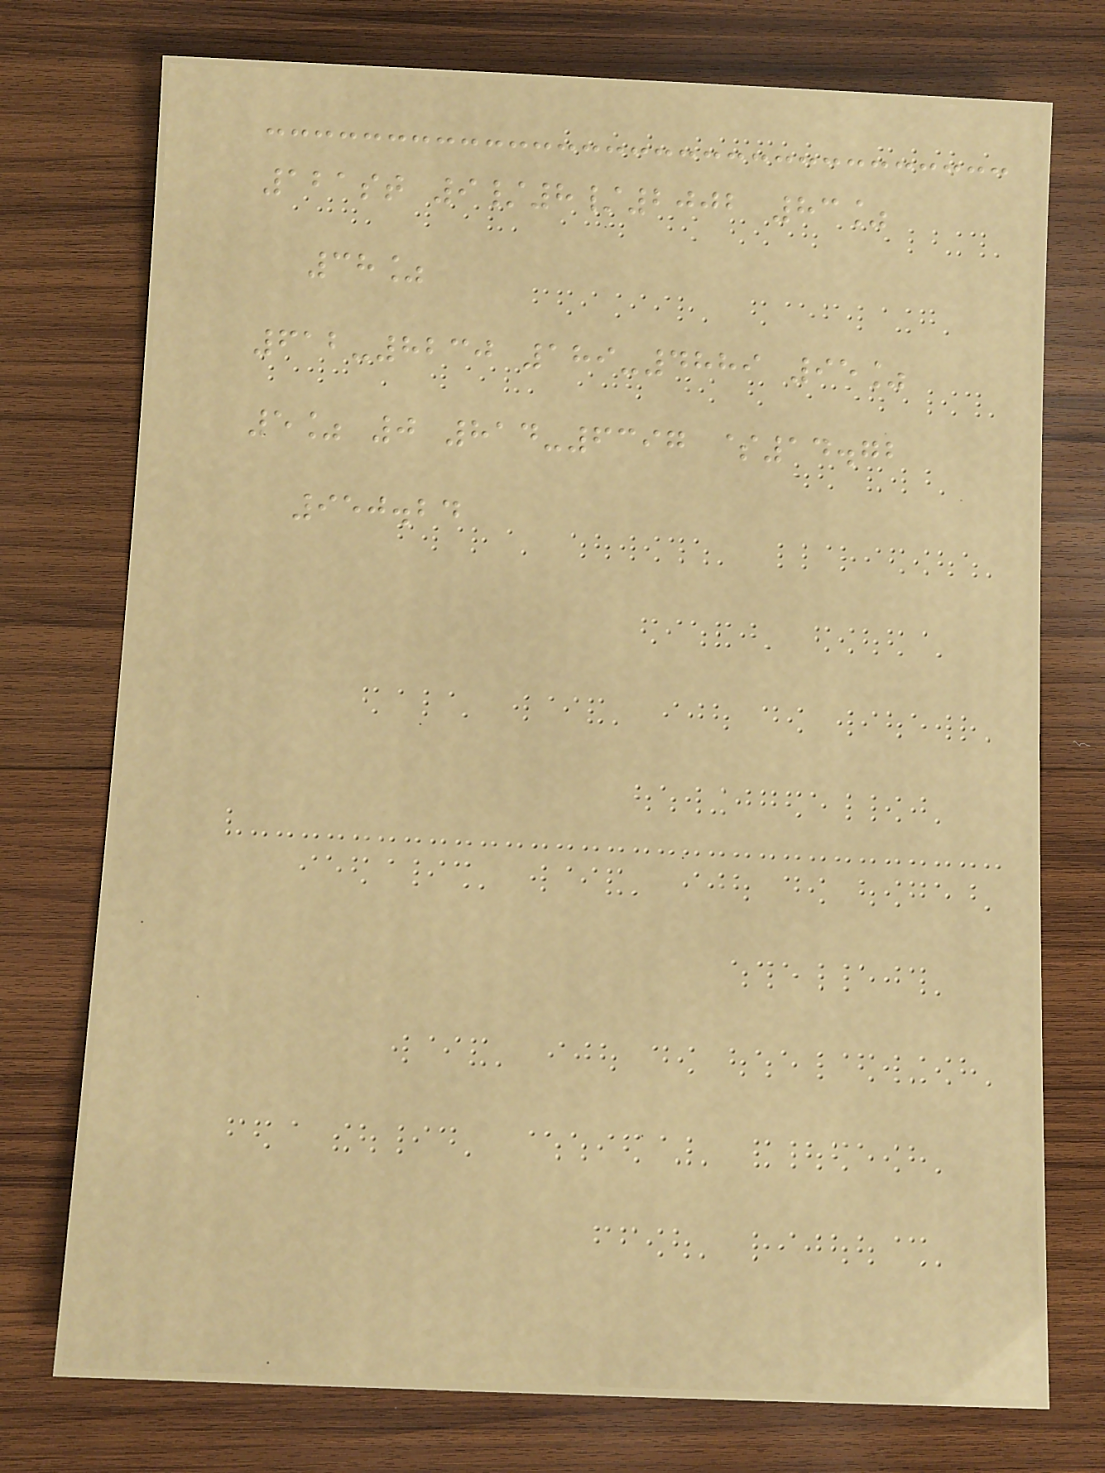121st 9/8/2002 83%
38%
612-8230 189-4889 95%
5% 0 814-6397 $14.72
950.24
